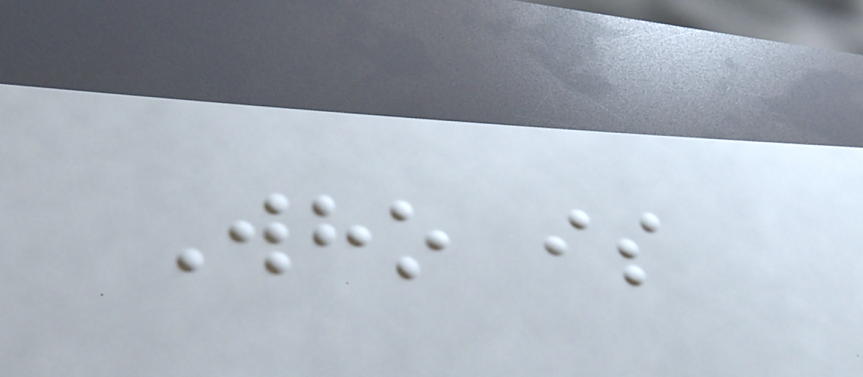Who is
